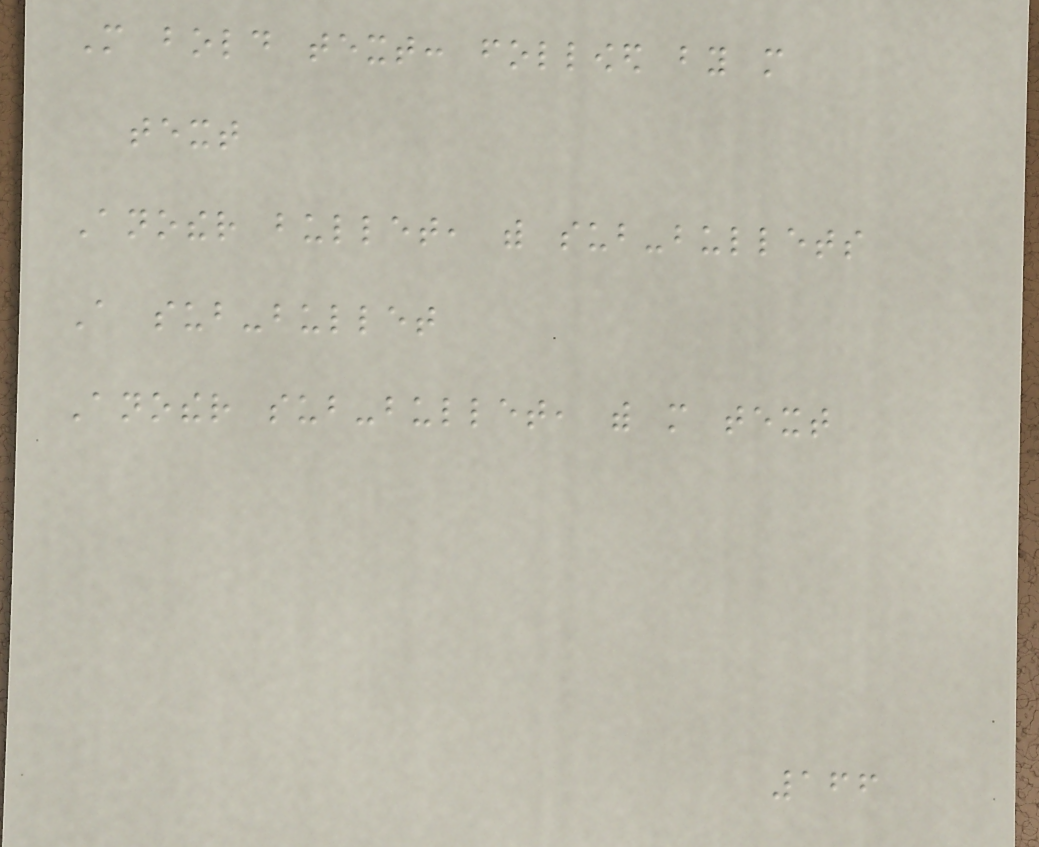More bold text: followed by more
text
Another bullet, with sub-bullets
A sub-bullet
Another sub-bullet, with more text
166
